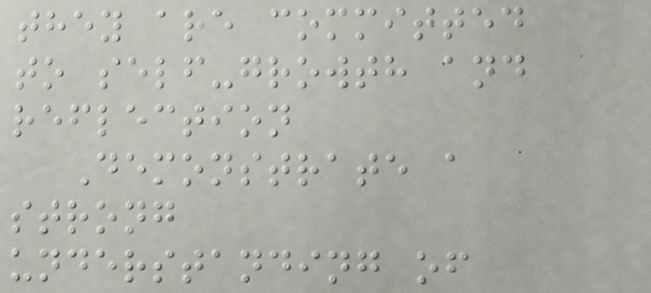they are committed
to self-growth and
reflection
Demonstrate a
strong
understanding of
